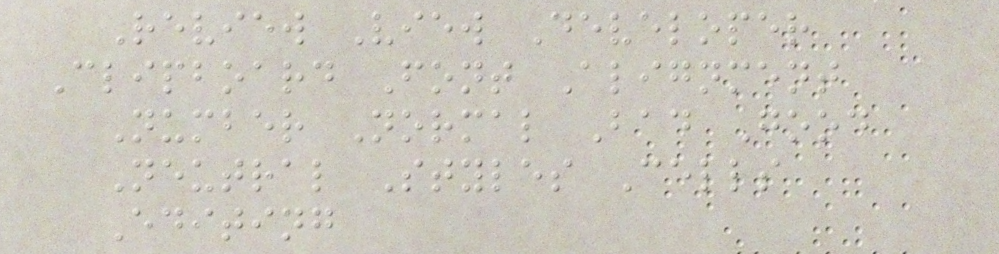Review View Developer
Clipboard Font Alignment
Number Normal Bad Good
Neutral Styles Cells
Editing
